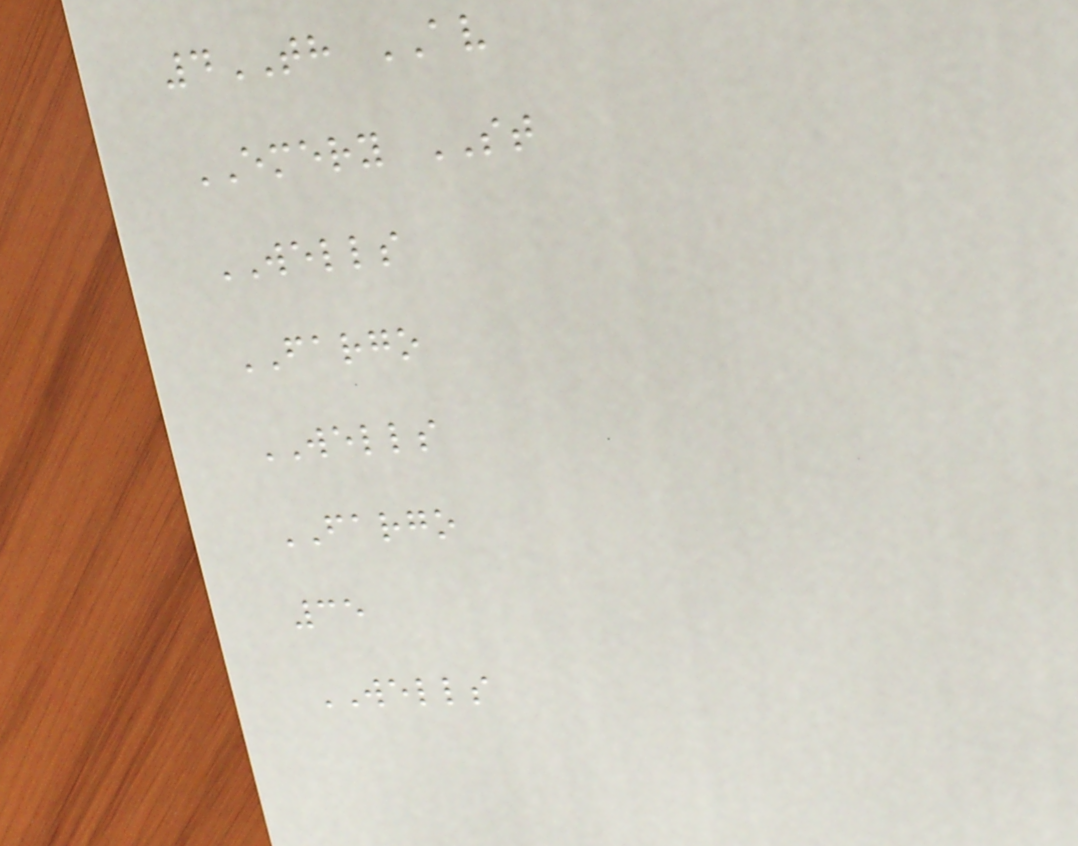4TH AV
EMERY ST
WELLS
FARGO
WELLS
FARGO
35
WELLS
